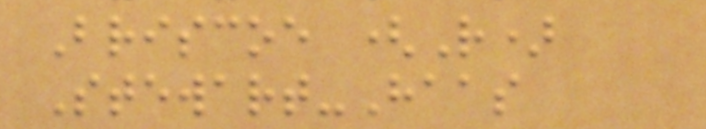Briscoe (R)
Stewart-Haas
